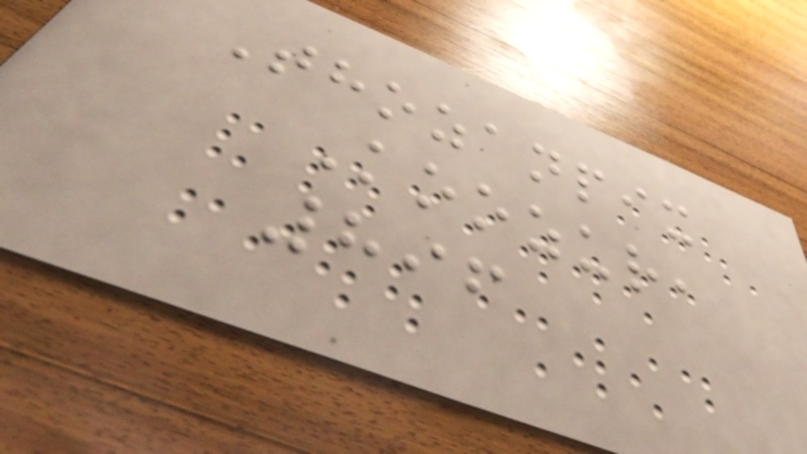Thozanpix
Koozur,
896
